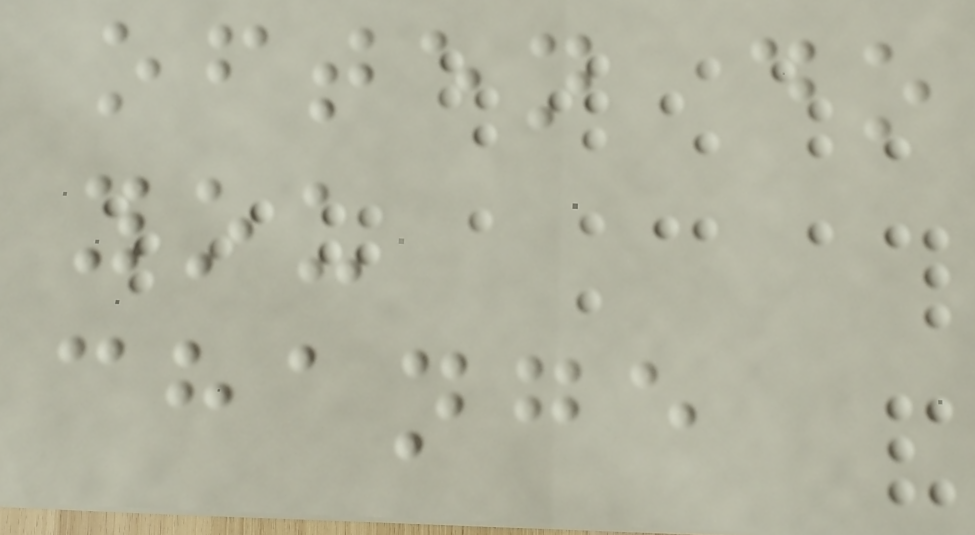often do
you
change
